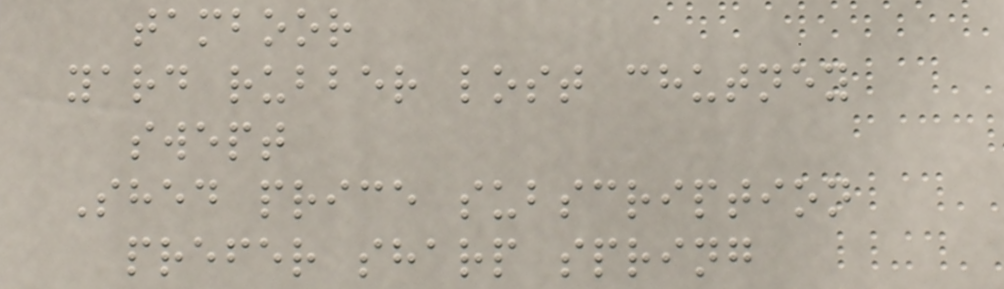tamboor
yard rubber lost chutney
swept
Shed price subscription
prefer sharp spring
